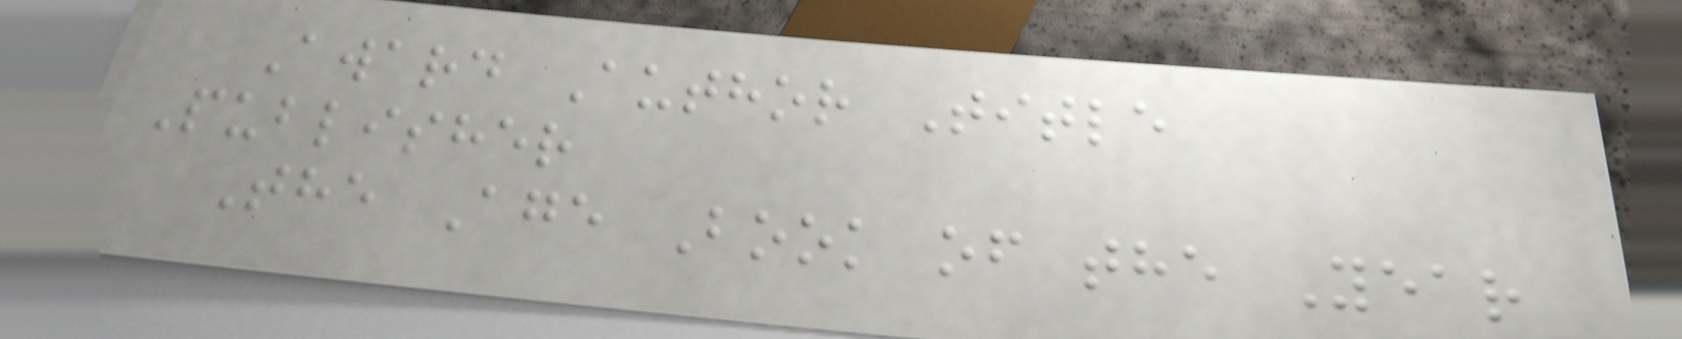Award Author Title
Publisher
The Age Book of the Year
